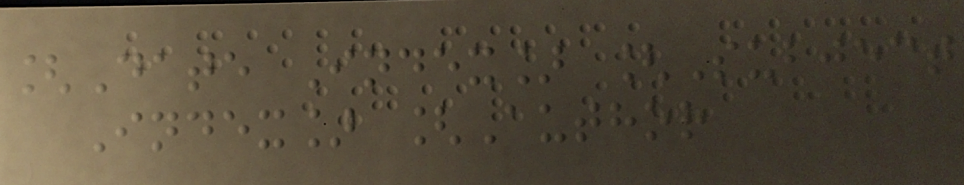[Date Index] [Subject
Index] [Author
